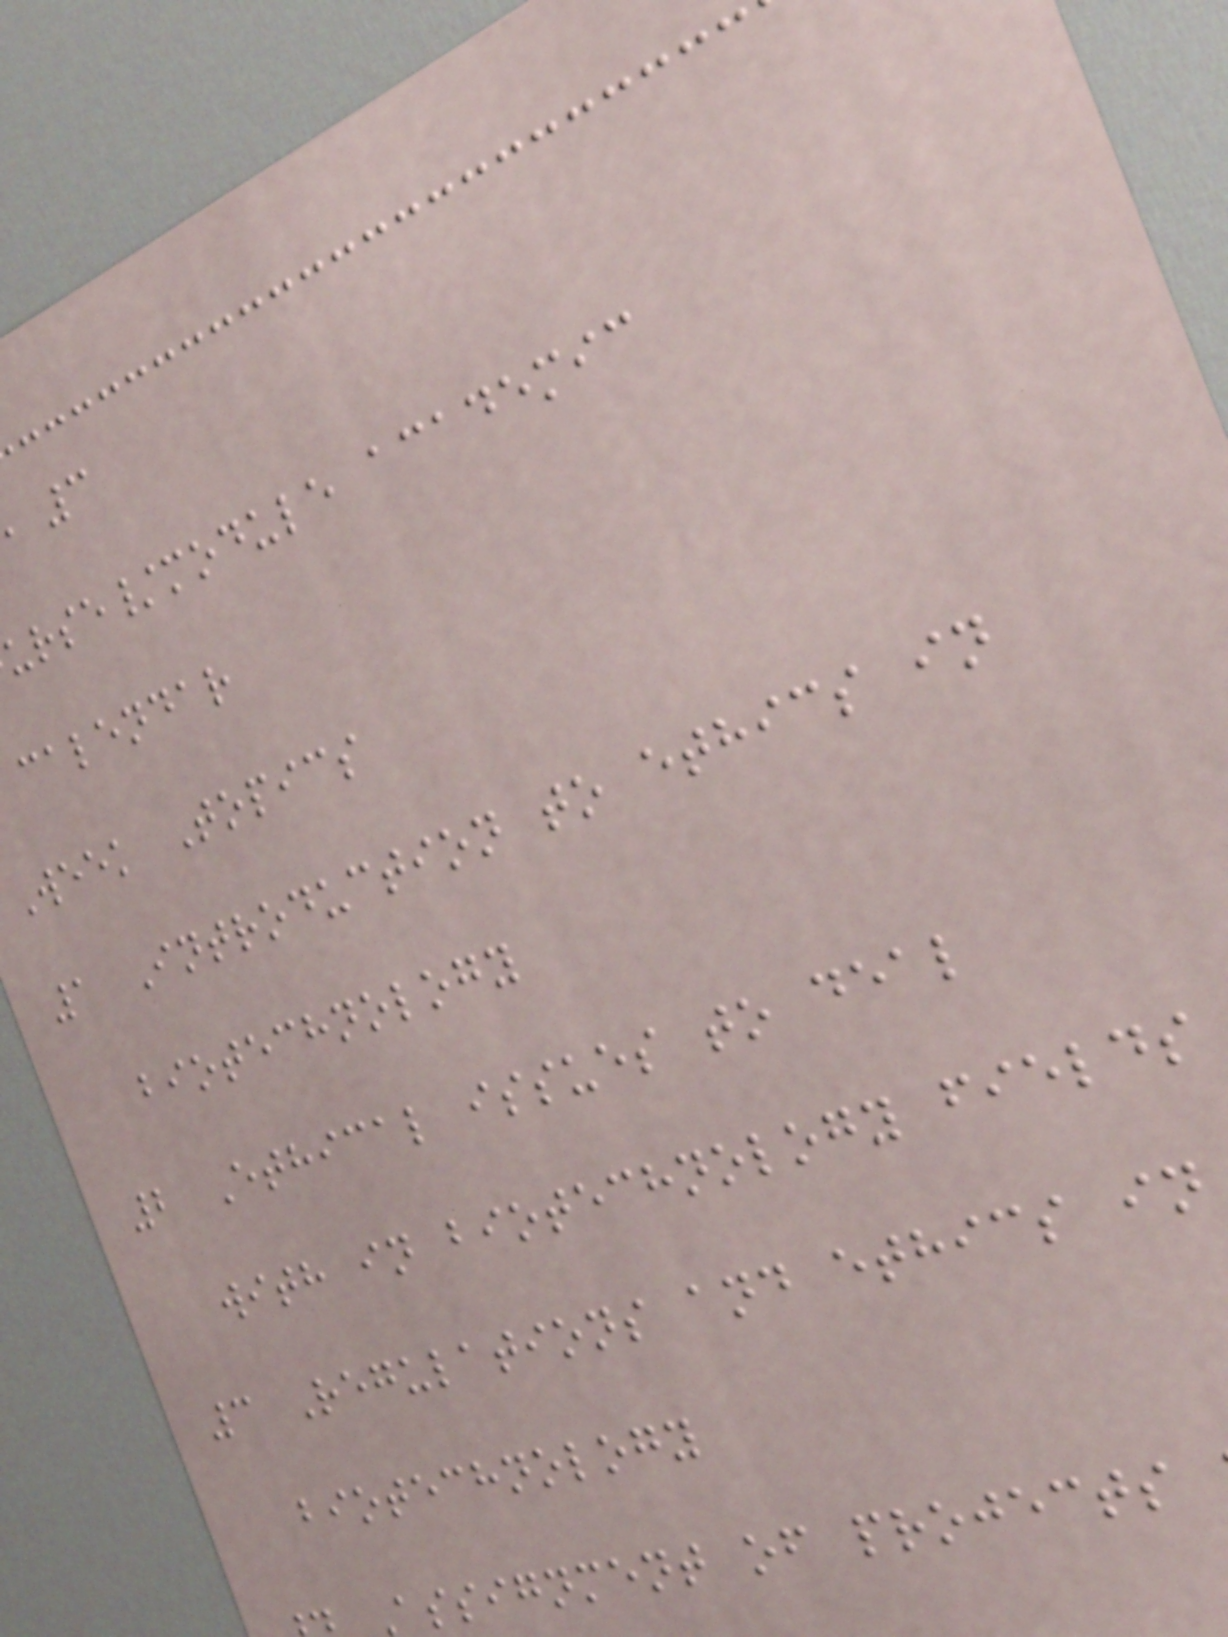urse/module academic
calendar
Week Topics
1 Introduction to ethics in
biotechnology
2 Ethical issues to deal
with in biotechnology fields
3 Regulations and ethics in
biotechnology
assignment of projects
